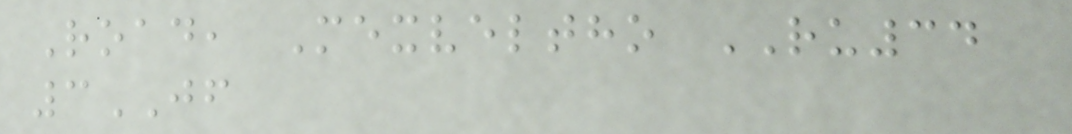Road, Mexveltho RU34
3JF
